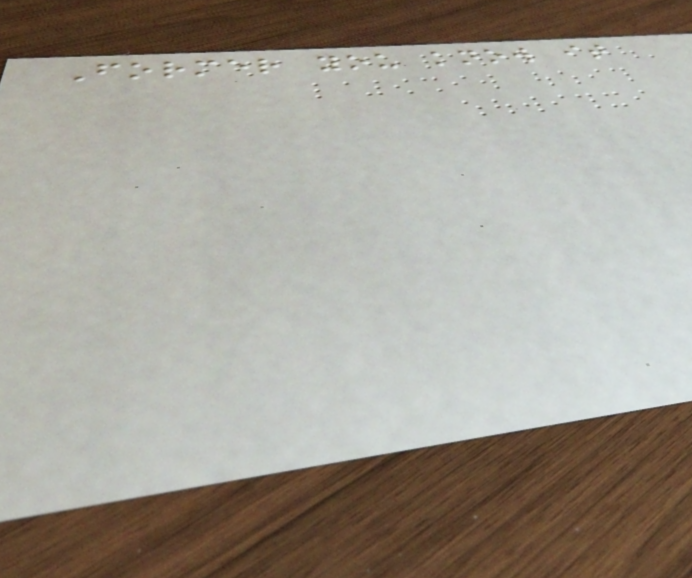Former you know it
